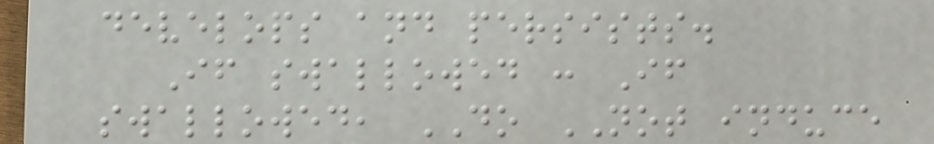develops and persists.
If swallowed : If
swallowed, DO NOT induce
